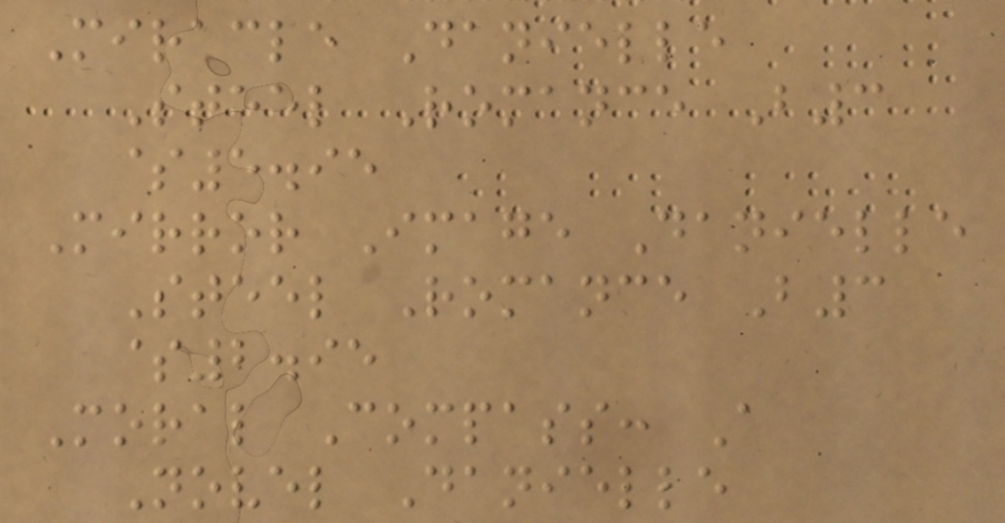Miracle Danielle
Steel Romance B3
$5.95
Mirror Image Danielle
Steel Romance B3
$2.95
Moral Compass: A
Novel Danielle
